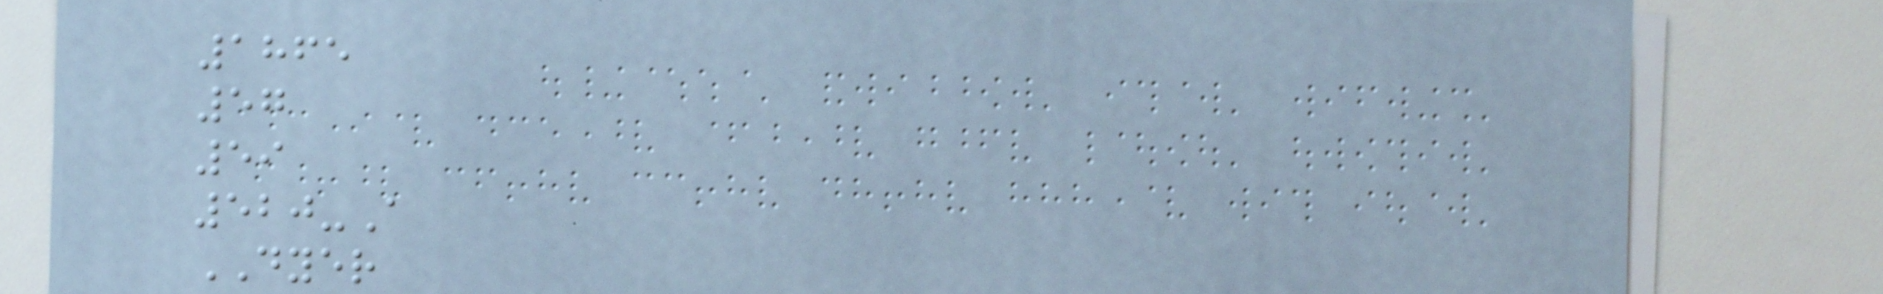1865
57
59
520-A
DYER
